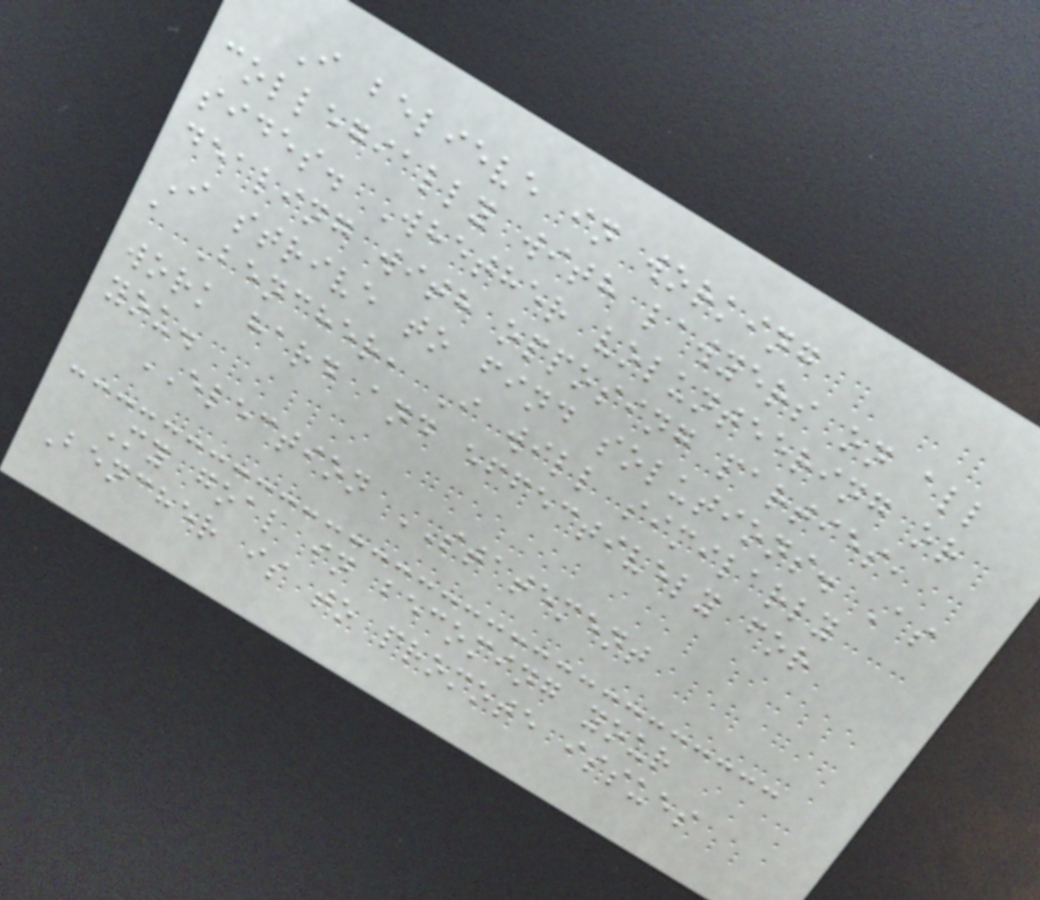I believe in working
collegially with lawyers on all
sides. Whether volunteering or
dealing with opposing parties,
I strive to find solutions. As
a Bencher, I will similarly
work hard and effectively for
you.
ELECTION STATEMENT
My goal in becoming your
Bencher is to promote issues
